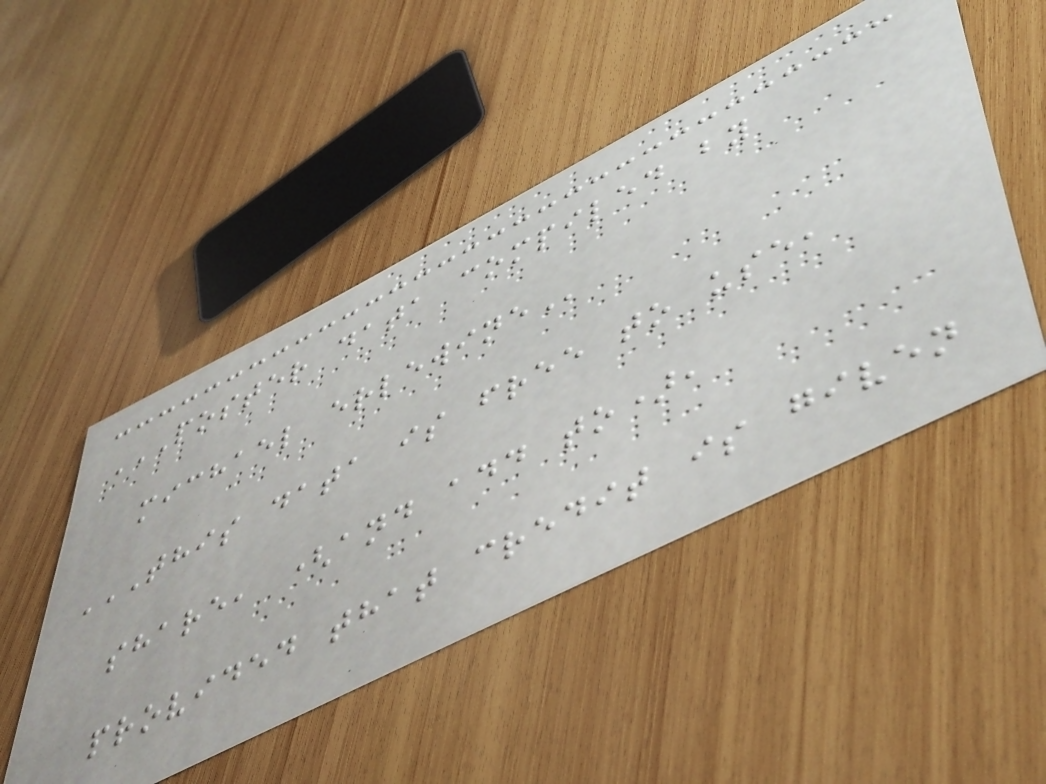POSTER DATA COMPILED BY
MICHAEL ERLEWINE
THIS DATA IS FREE TO USE,
SHARE, (AND ADD TO),
PROVIDED THAT CREDIT IS GIVEN
